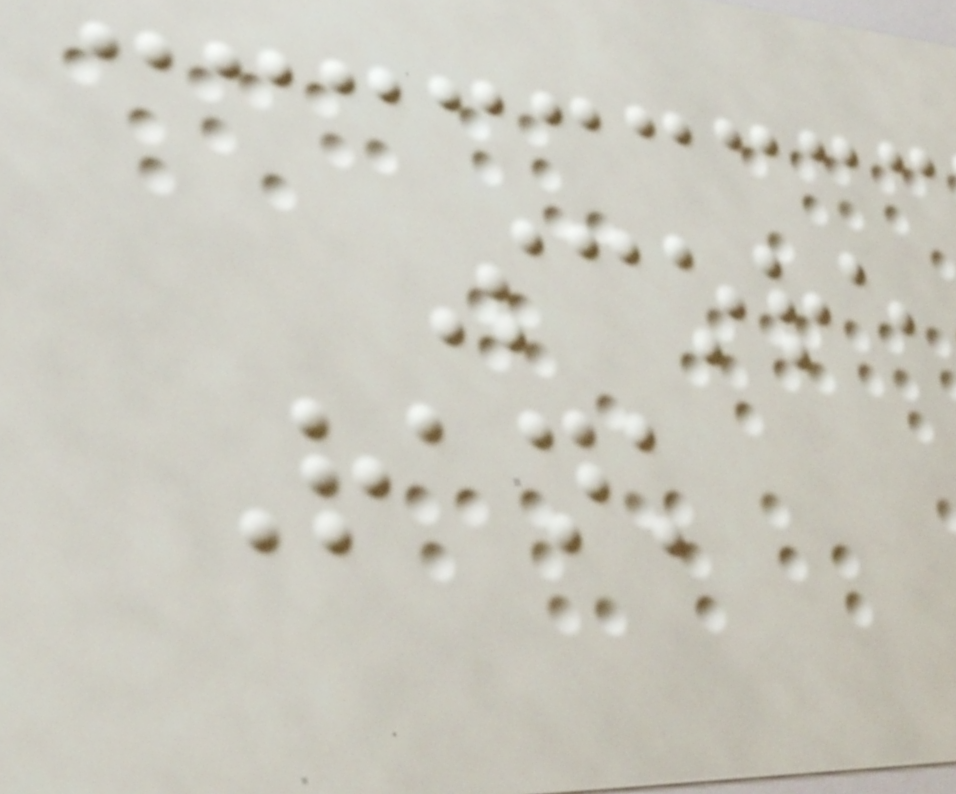Score
Rank
